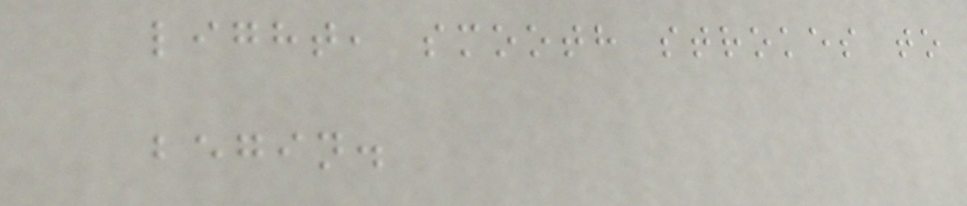light, smooth strokes to
begin.
